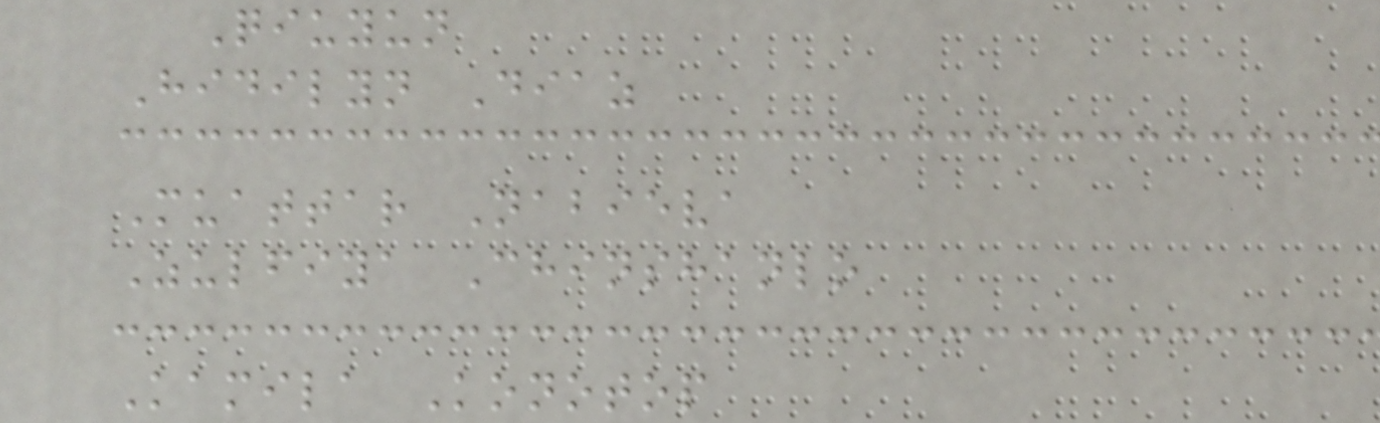Qiuyun
Hidilyn Diaz
Muattar Nabieva
Zulfiya Chinshanlo
Kamila Konotop
